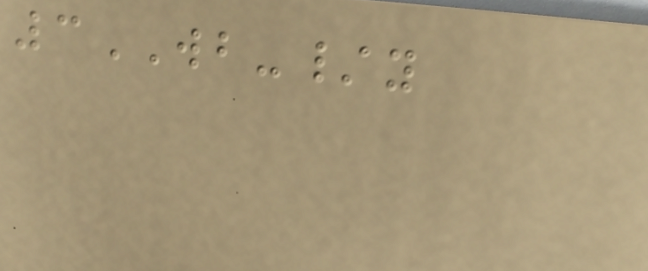3WB-/y
